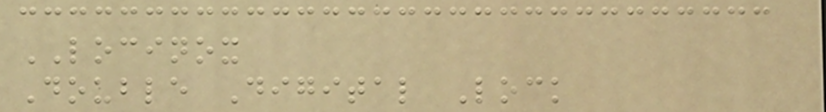LOCINOX
Double Digital Lock
